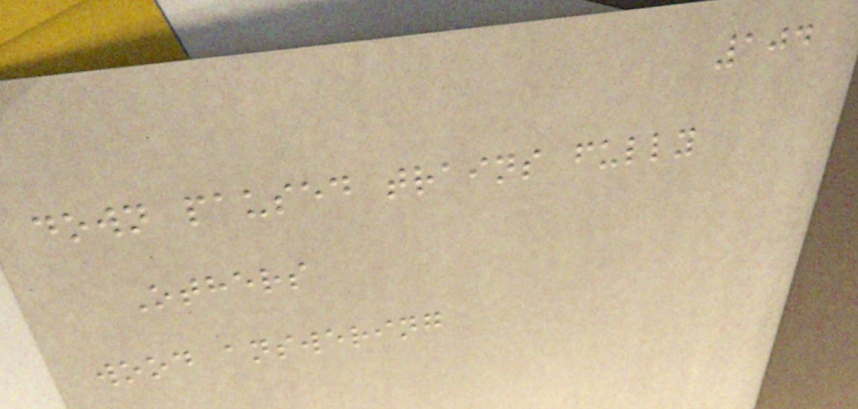104
down paused trains fully
Others
wood answering
